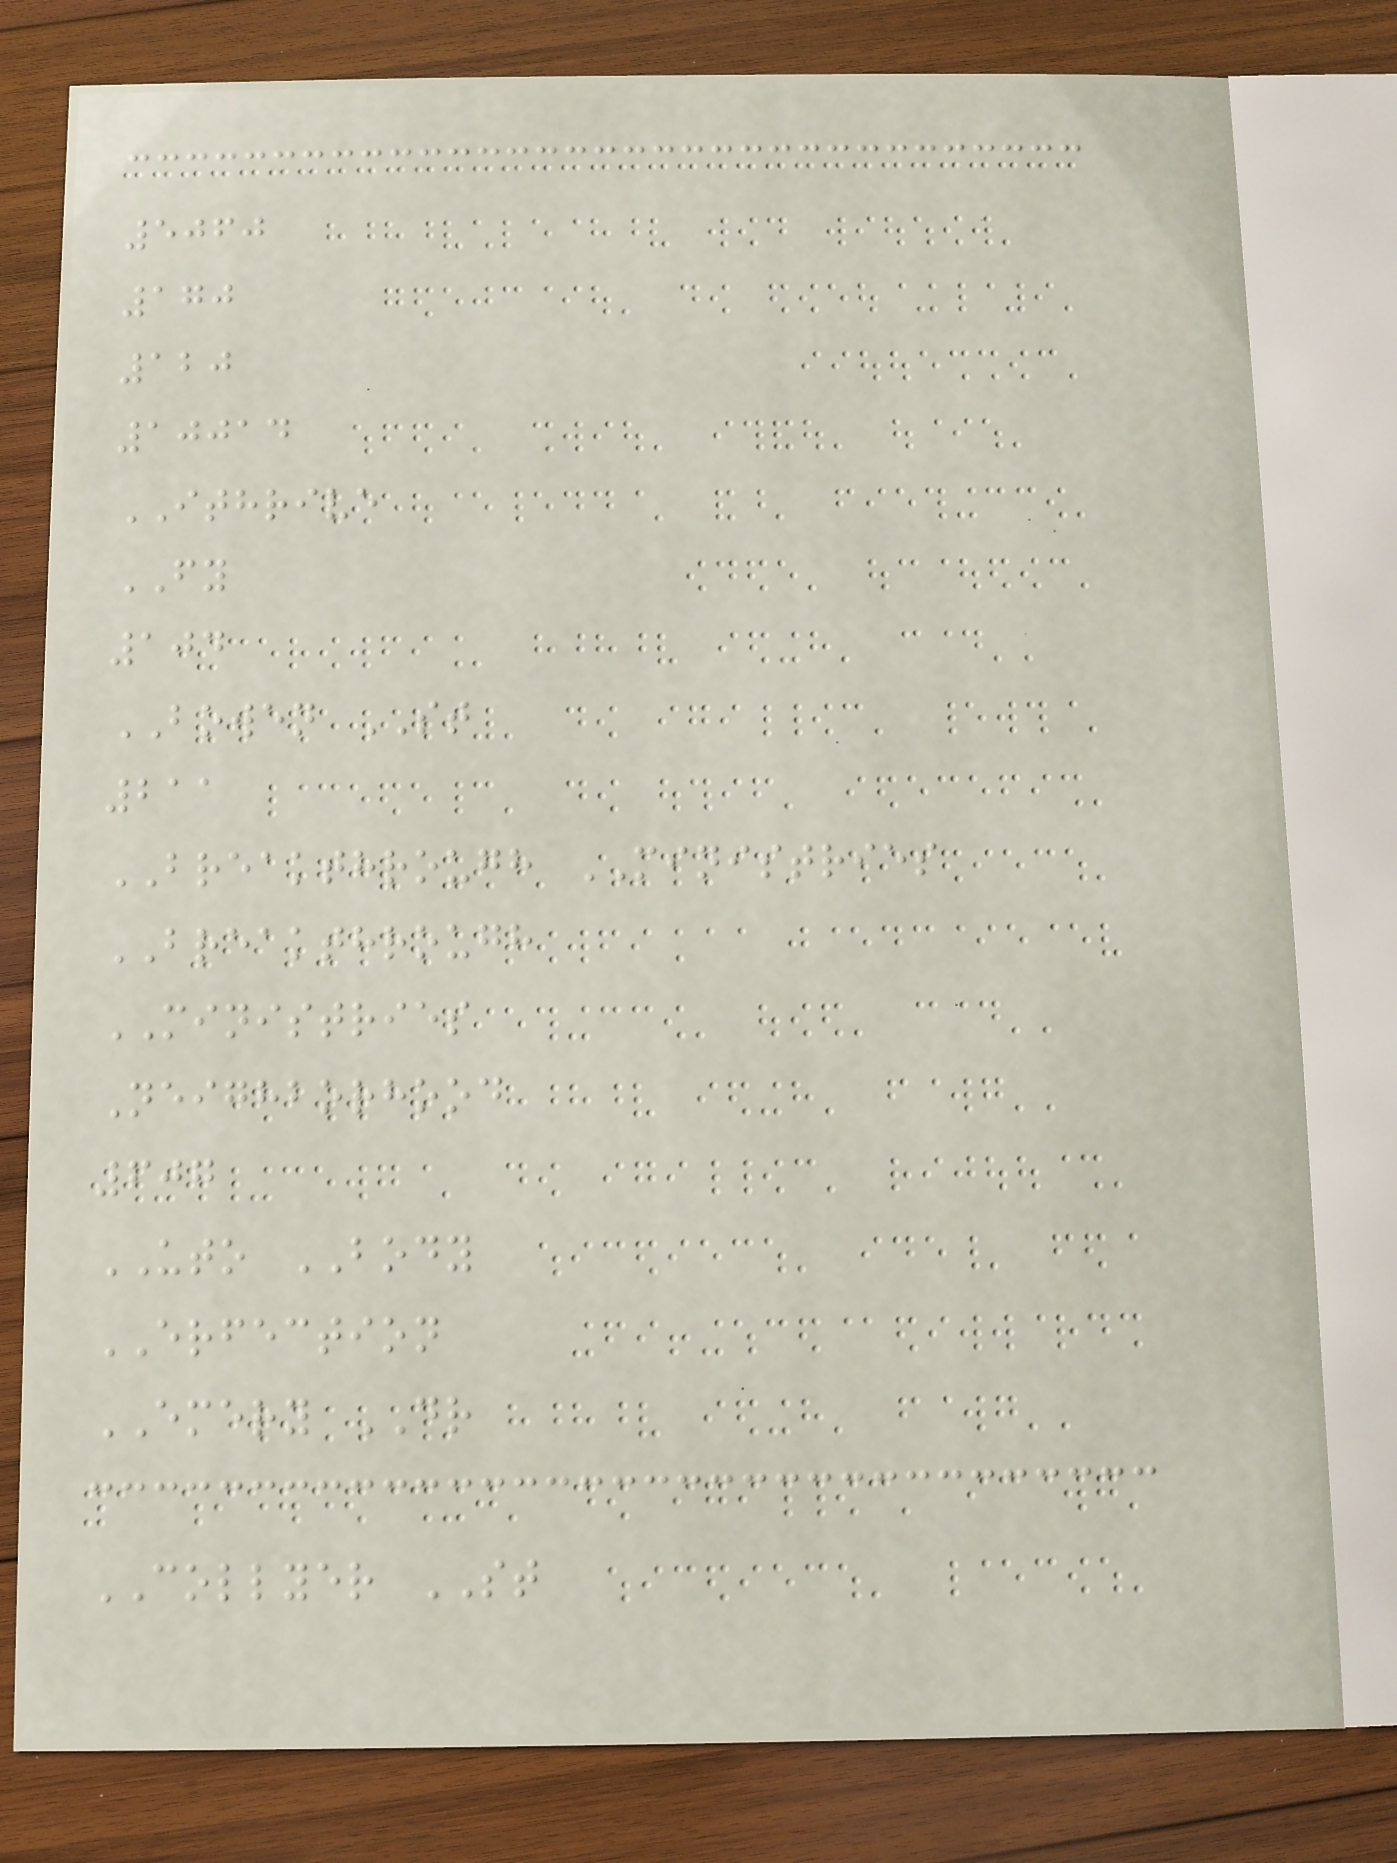5060
170
120
10014
ITHRIVE
FY
104
BOWEN ST
211
BREAKTHROUGH MINISTRIES
BREAKTHROUGH
MINISTRIES
Neighborhood
607
UTO BODY
ERFECTION
EMERY DR
COLLYER ST
